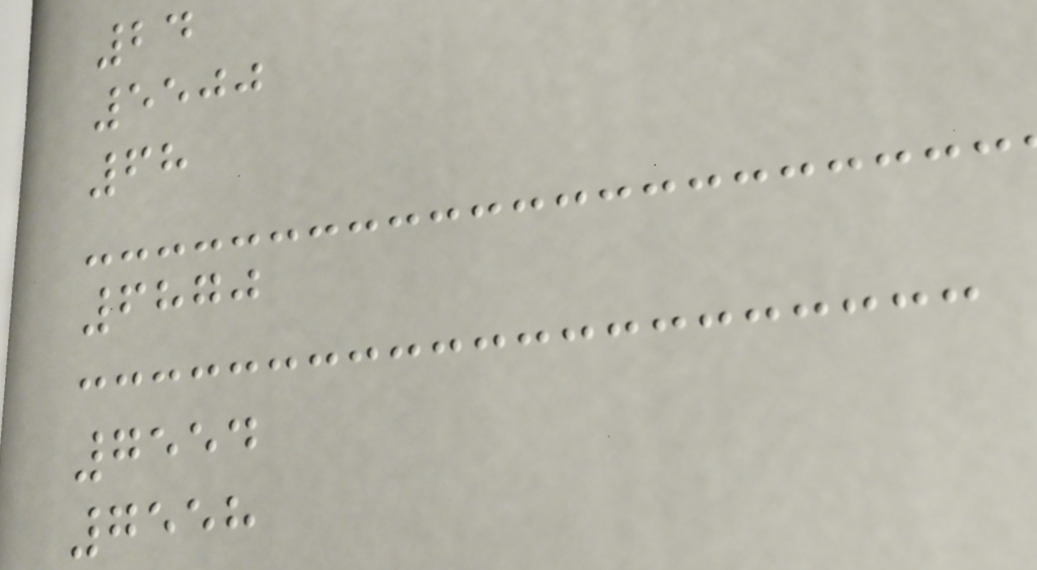24
5500
68
6870
7554
7558
